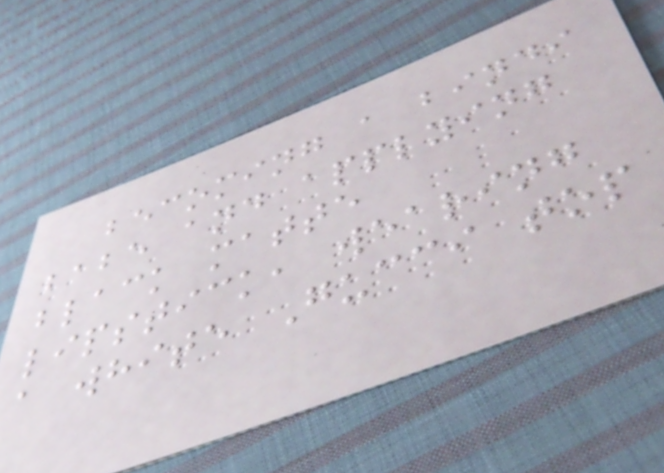becoming a bindi
babe and applying
black matte
lipstick, wearing
a white Gucci top
